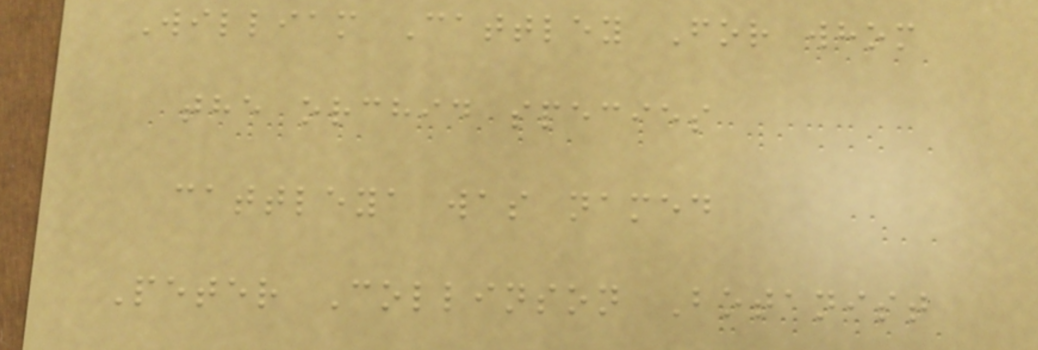William Cattley For whom
the orchid species
cattleya was named
Peter Collinson Botanist
